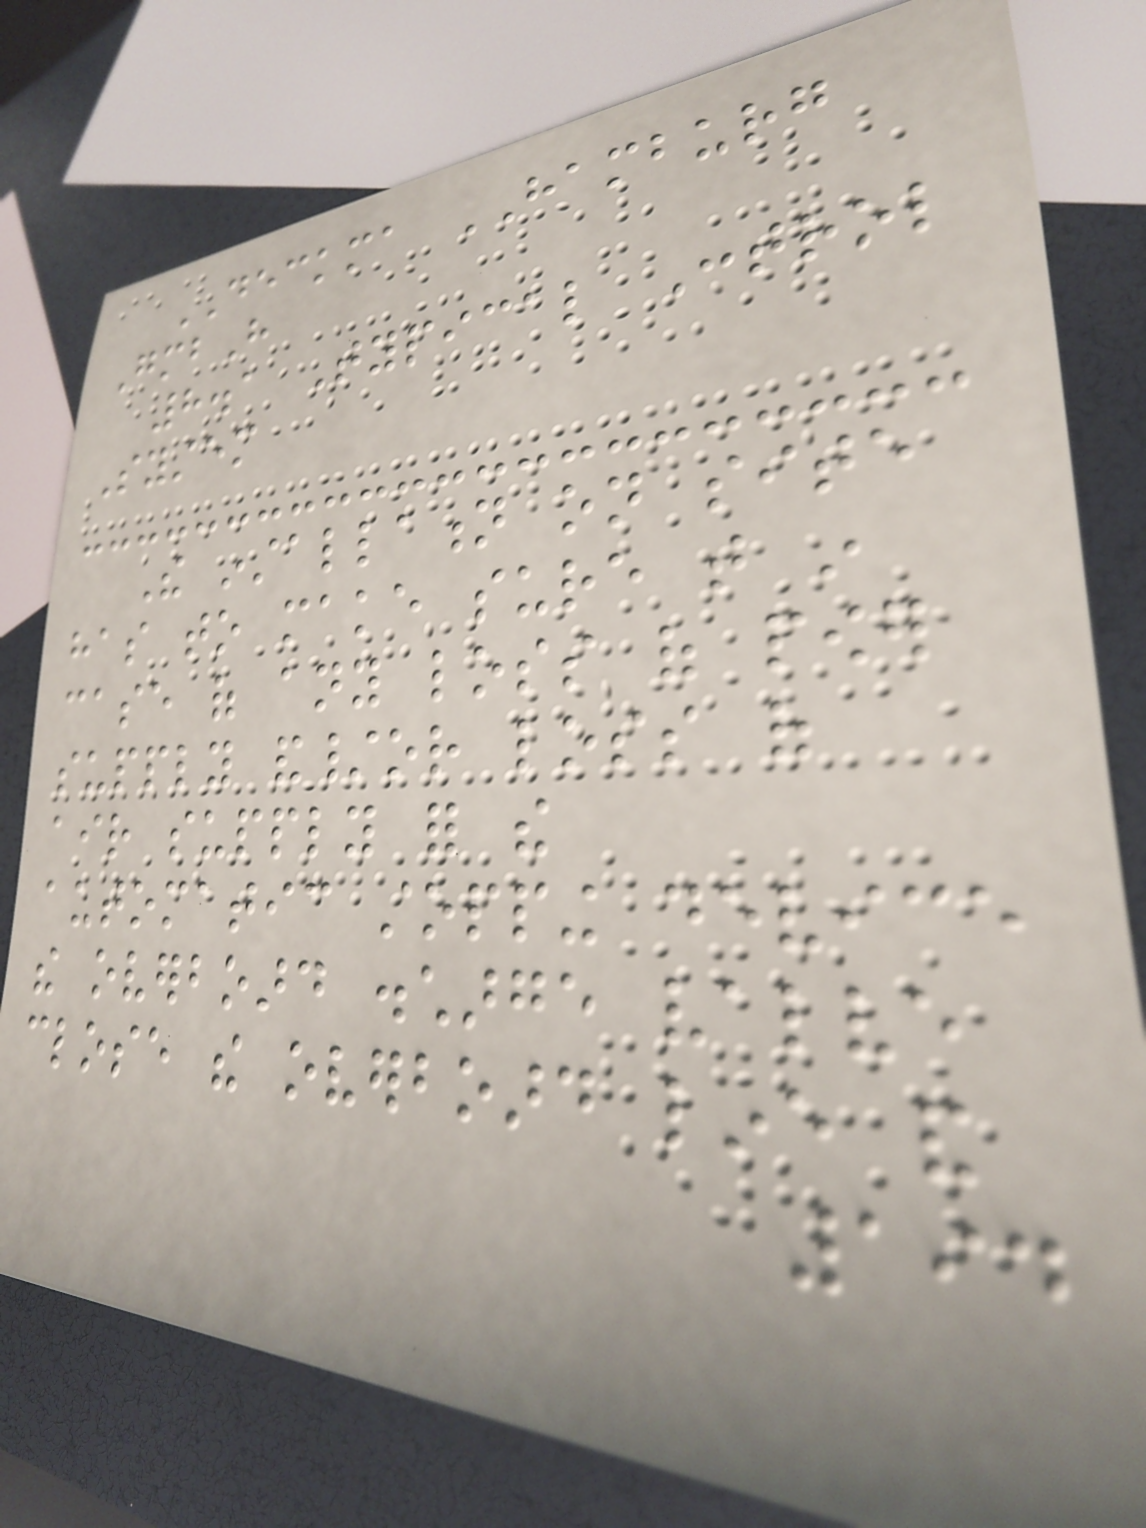DECKMA HAMBURG
GmbH
8.1 Typical Control
System
The installation on site
has to make sure that in
case of any loss of power
supply and/or loss of
air supply for the
automatic stopping device
the overboard discharge valve
close the overboard line and
194
